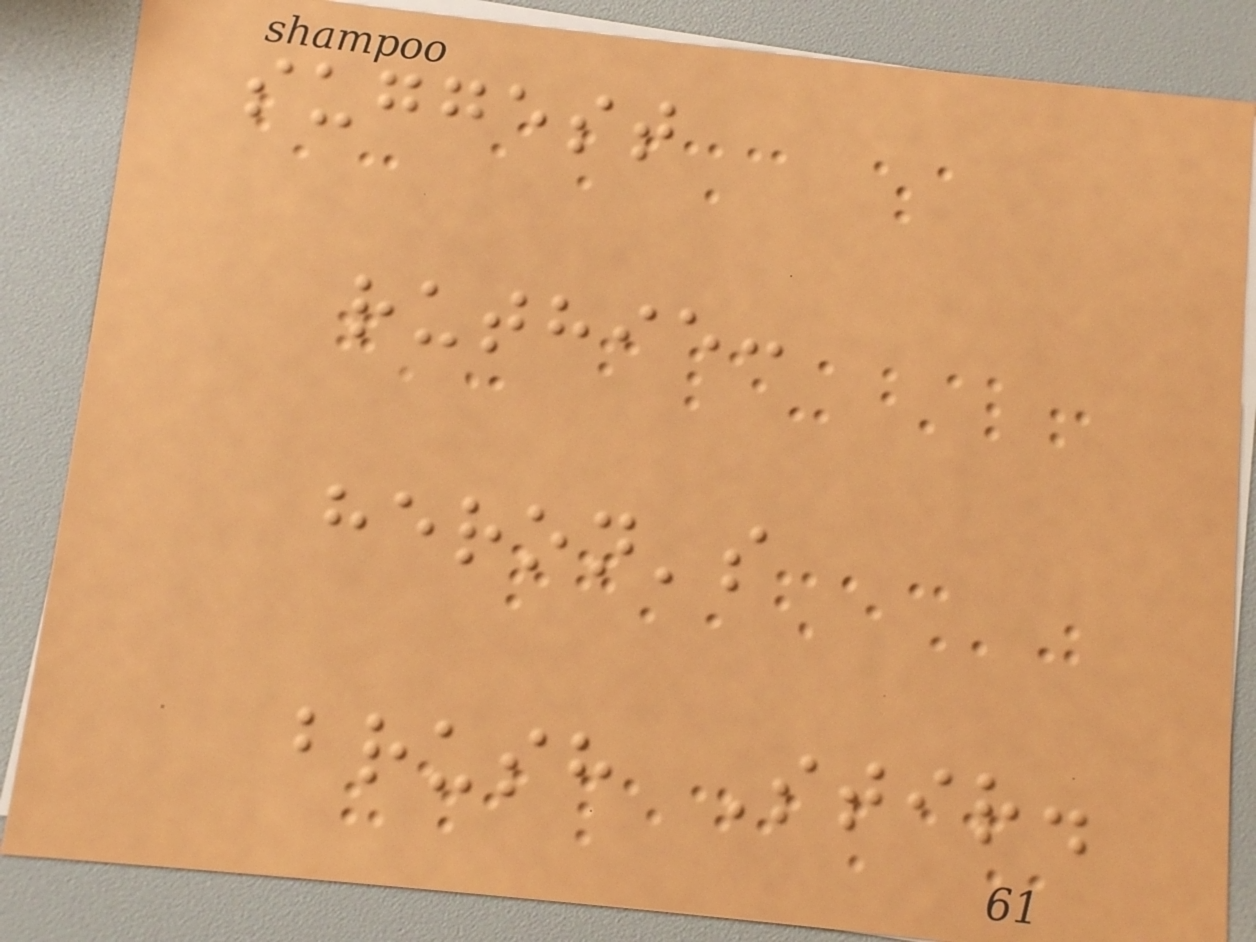suggest
ruthie:
heron's
brush Stir.
